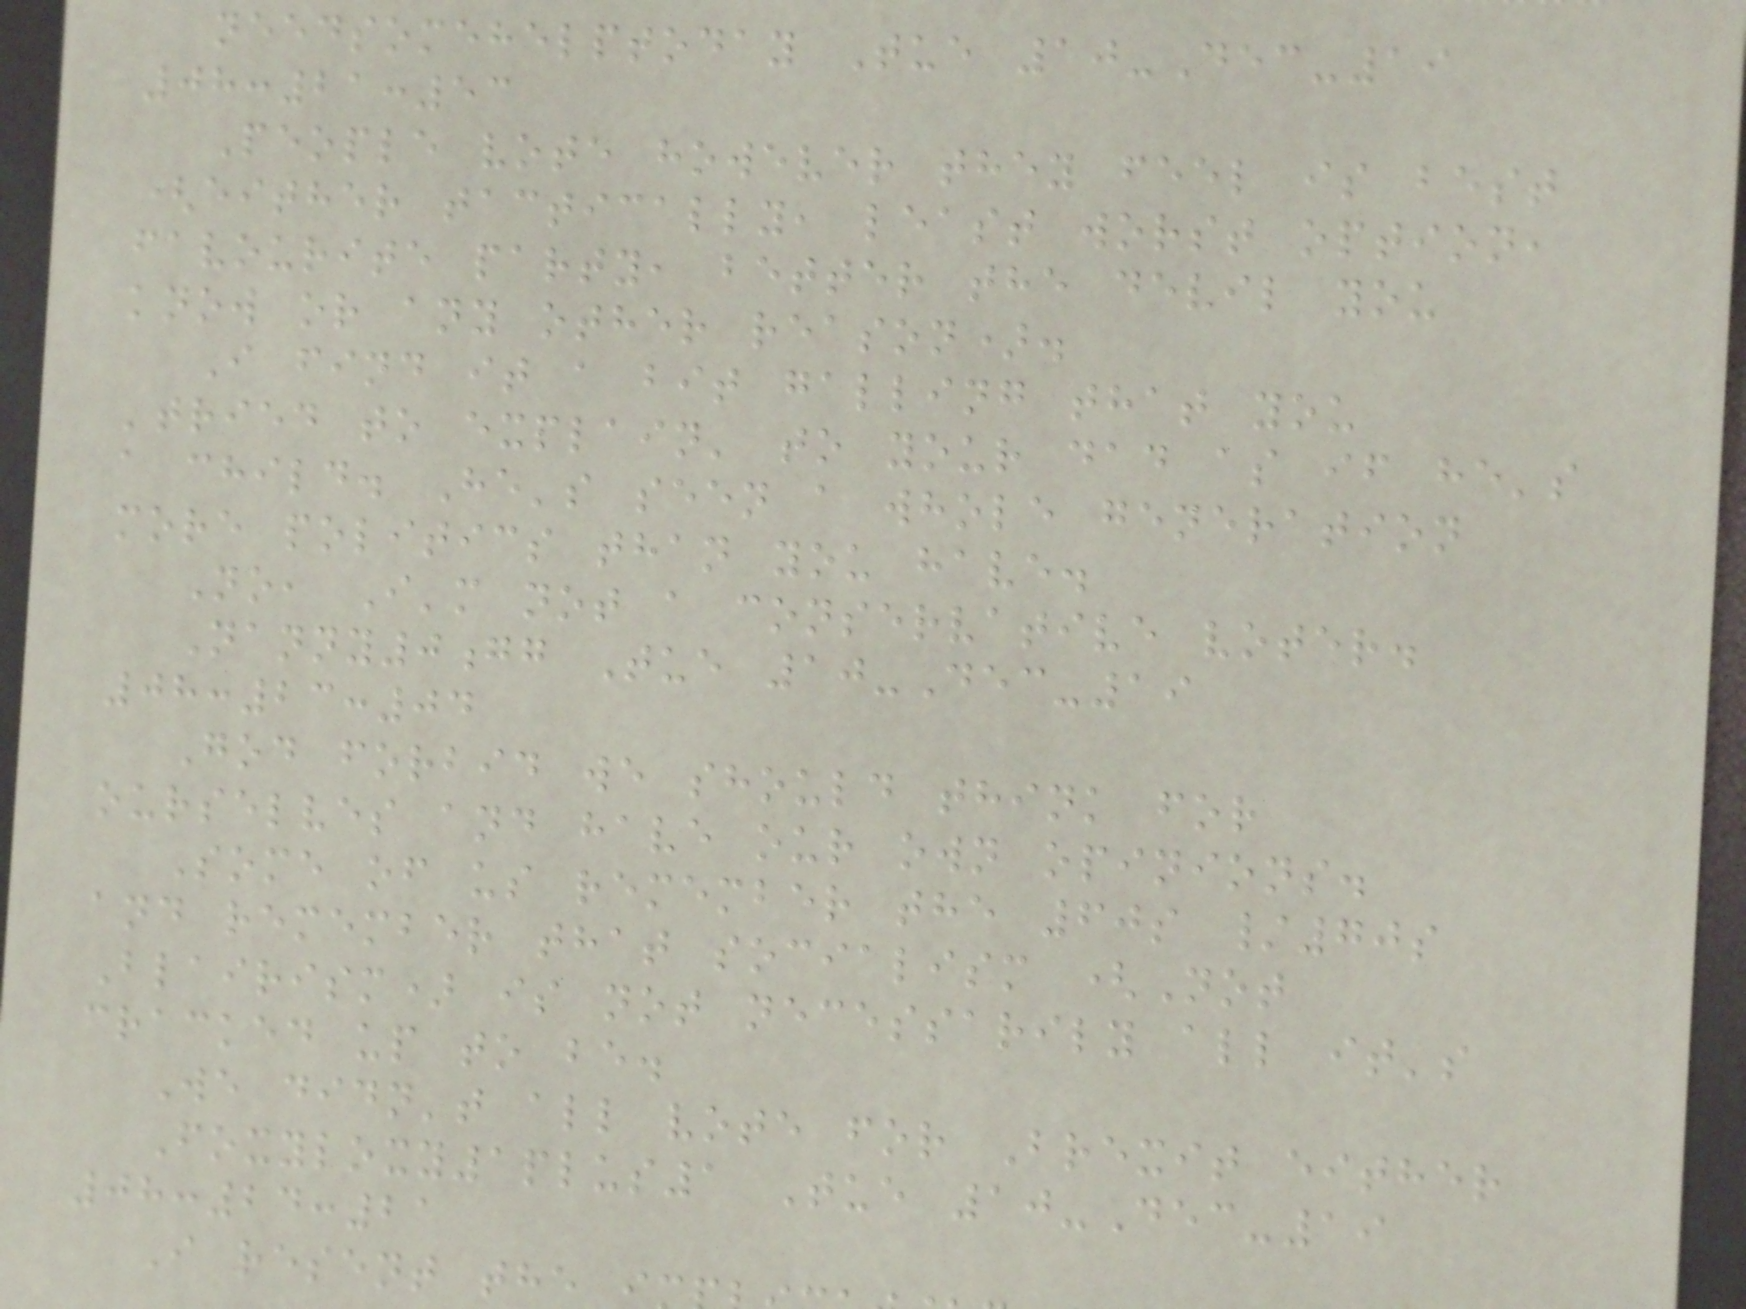needsomehelptoday Tue 10-Dec-19
08:21:53
People vote however they feel is best
(either tactically, least worst option,
favourite party, better the devil you
know or any other reason).
I find it a bit galling that you
'tried to explain' to your dad as if he's
a child. He's seen a whole generation
more politics than you have.
No, I'm not a conservative voter.
Nanny0gg Tue 10-Dec-19
08:23:04
God forbid we should think for
ourselves and have our own opinions.
Some of us remember the 60s /70s
and remember that socialism (Not
Blairism) is not necessarily all it's
cracked up to be.
We didn't all vote for Brexit either
Foxyloxy1plus1 Tue 10-Dec-19
08:24:21
I resent the
